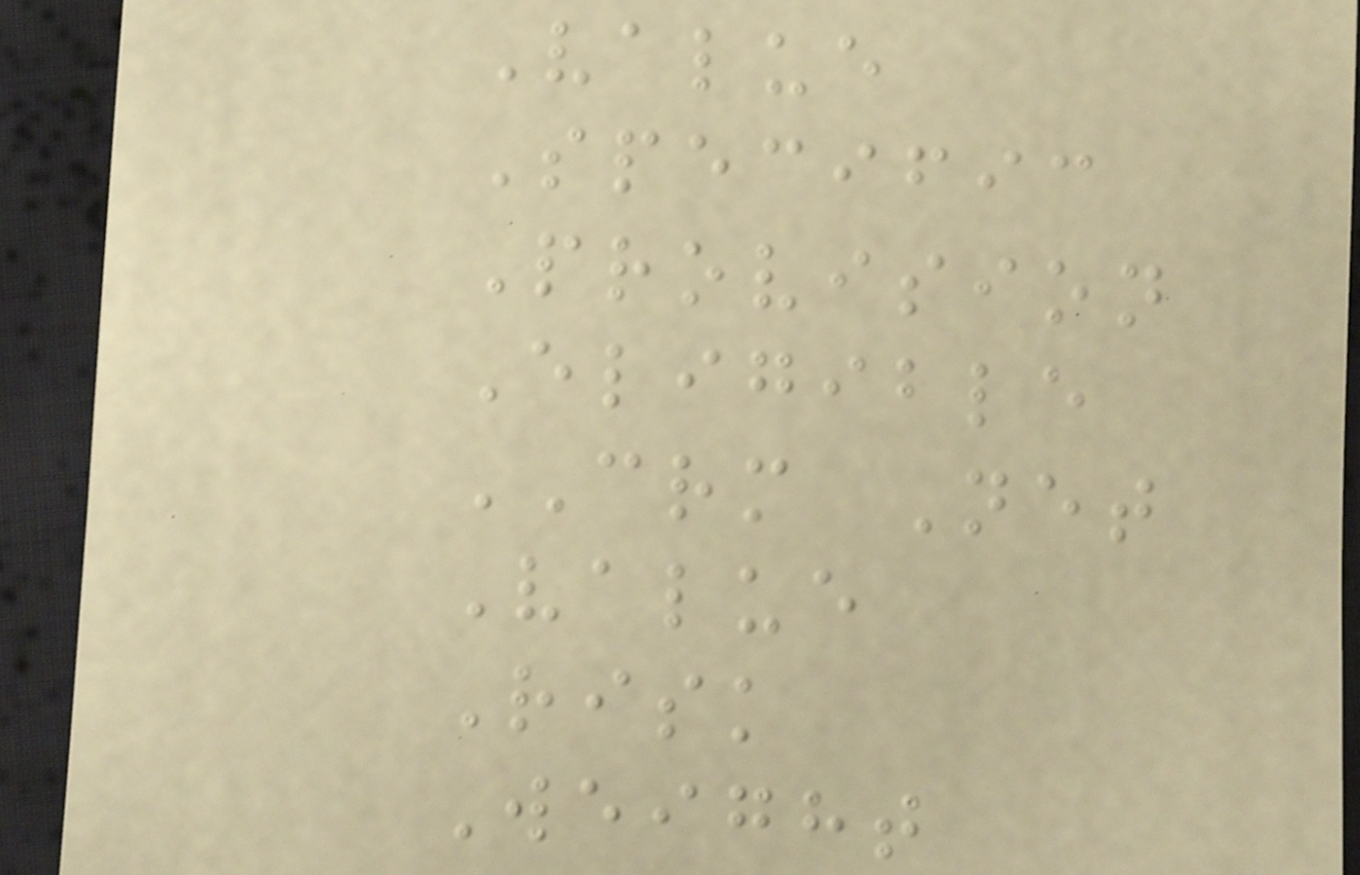Value
Specific
Provision
Eligible
CRM Net
Value
Risk
Weight
